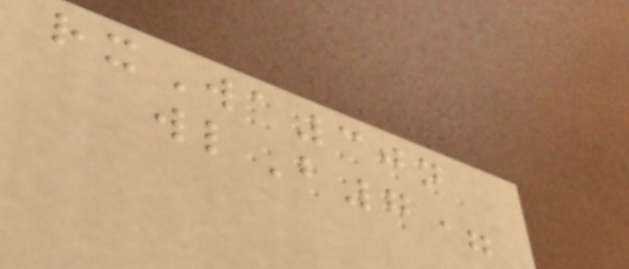rxWa30n
wlB7=
